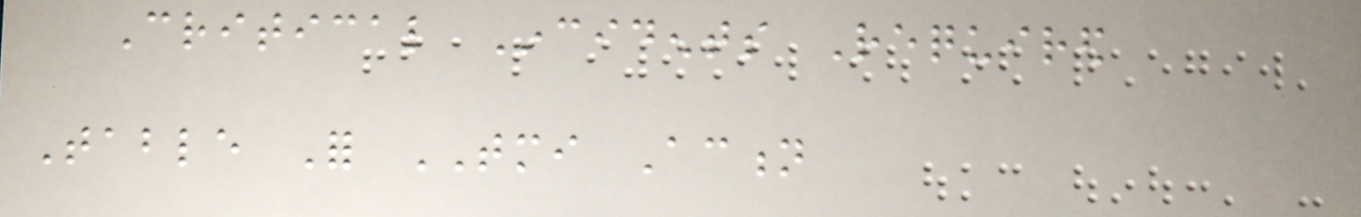Critical Incidents Required
Table For TMI Action
